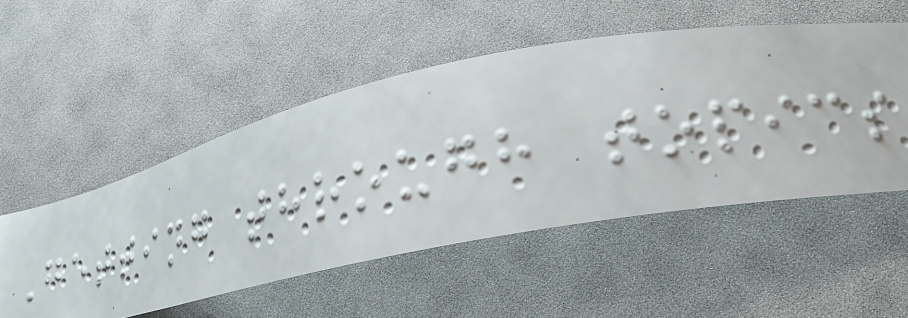Getting through topics
